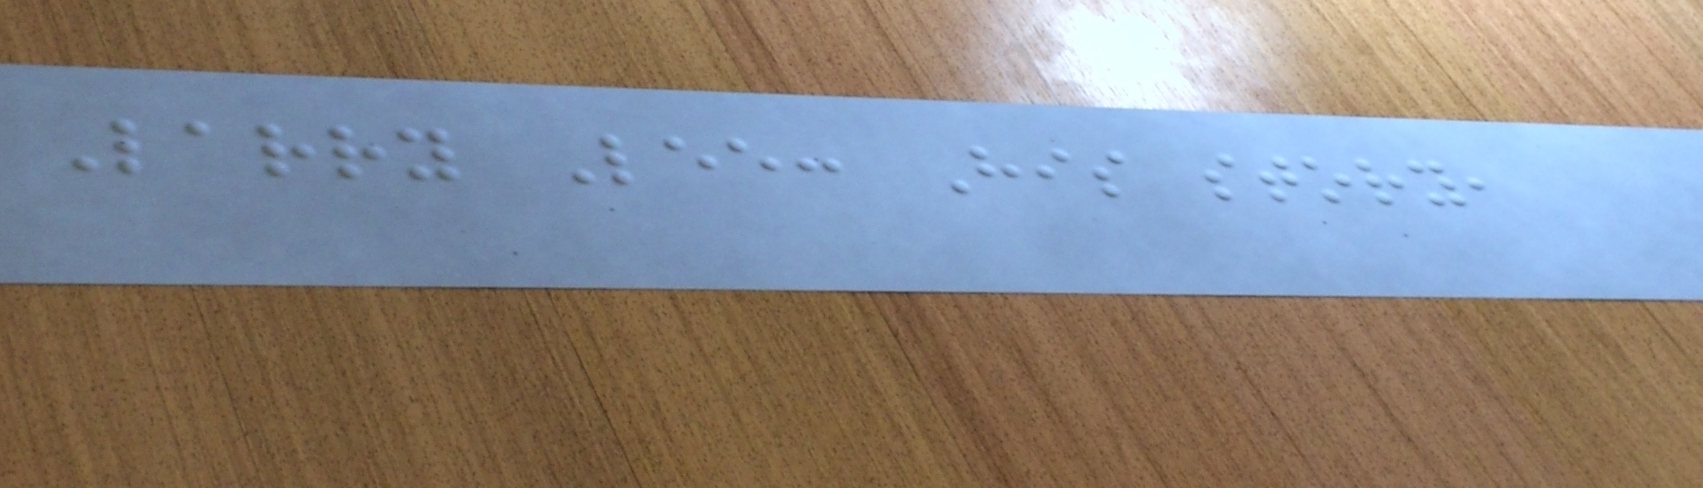Larry Lee: His story,
